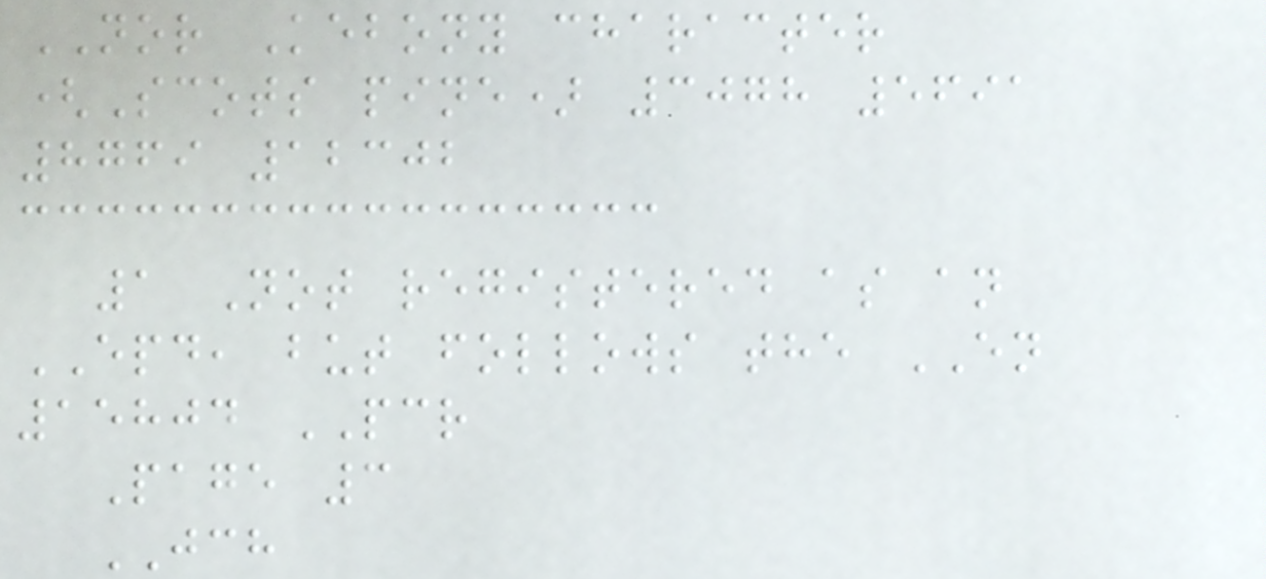NOR Kebony character
(Scots pine) 3078 5691
8769 12302
1 Not registered as an
EPD, but follows the EN
15804 PCR
Page 3
JCH
